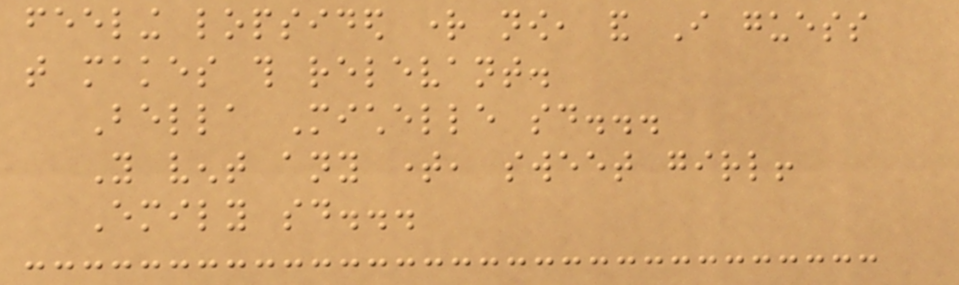feeling lopsided right now, and I guess
that makes this relevant.
Bella Michelle said...
You vent any time, sweet girl!
Emily said...
